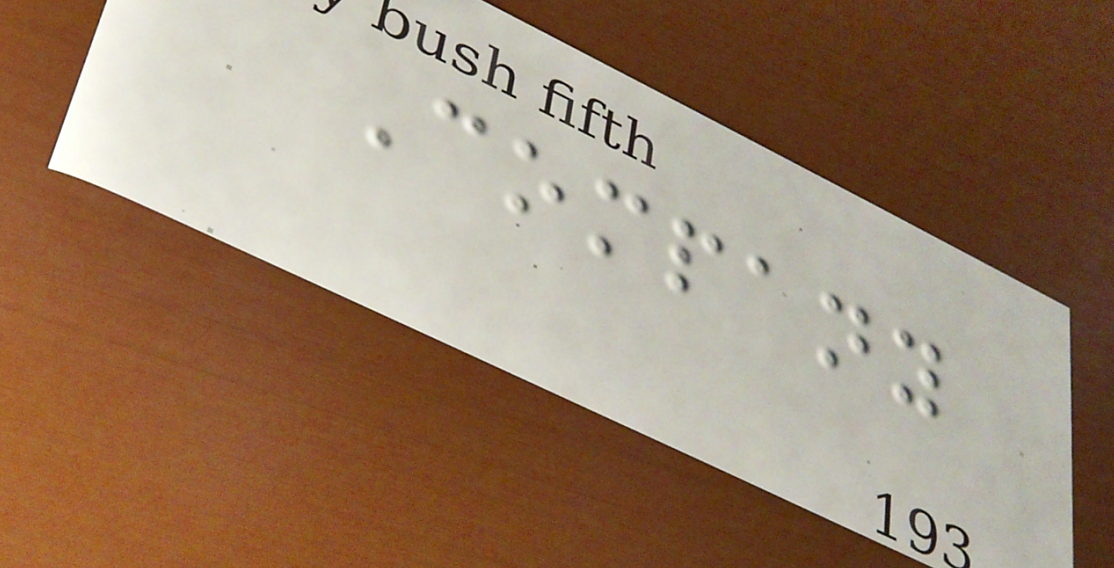Company
